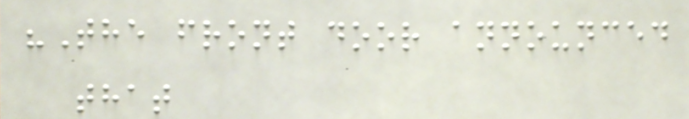"The front door announced
that
